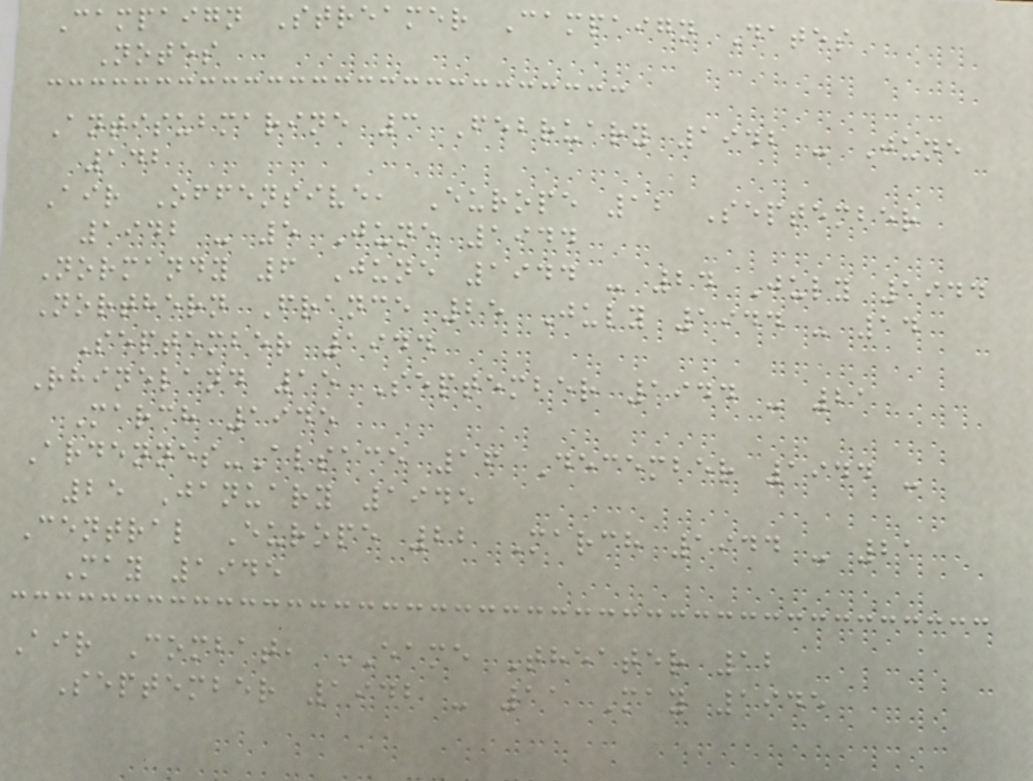Campaign Streamer Campaign Dates
Notes
Antisubmarine 3 February 1942 - June
142
Air Offensive, Europe 12 September
1942 - 5 June 1944
Normandy 6 June 1944 - 24 July 1944
Northern France 25 July 1944 - 14
September 1944
Rhineland 15 September 1944 - 21
March 1945
Ardennes-Alsace 16 December 1944 -
25 January 1945
Central Europe 22 March 1944 - 21
May 1945
Air Combat, EAME Theater 12
September 1942 - 11 May 1945
